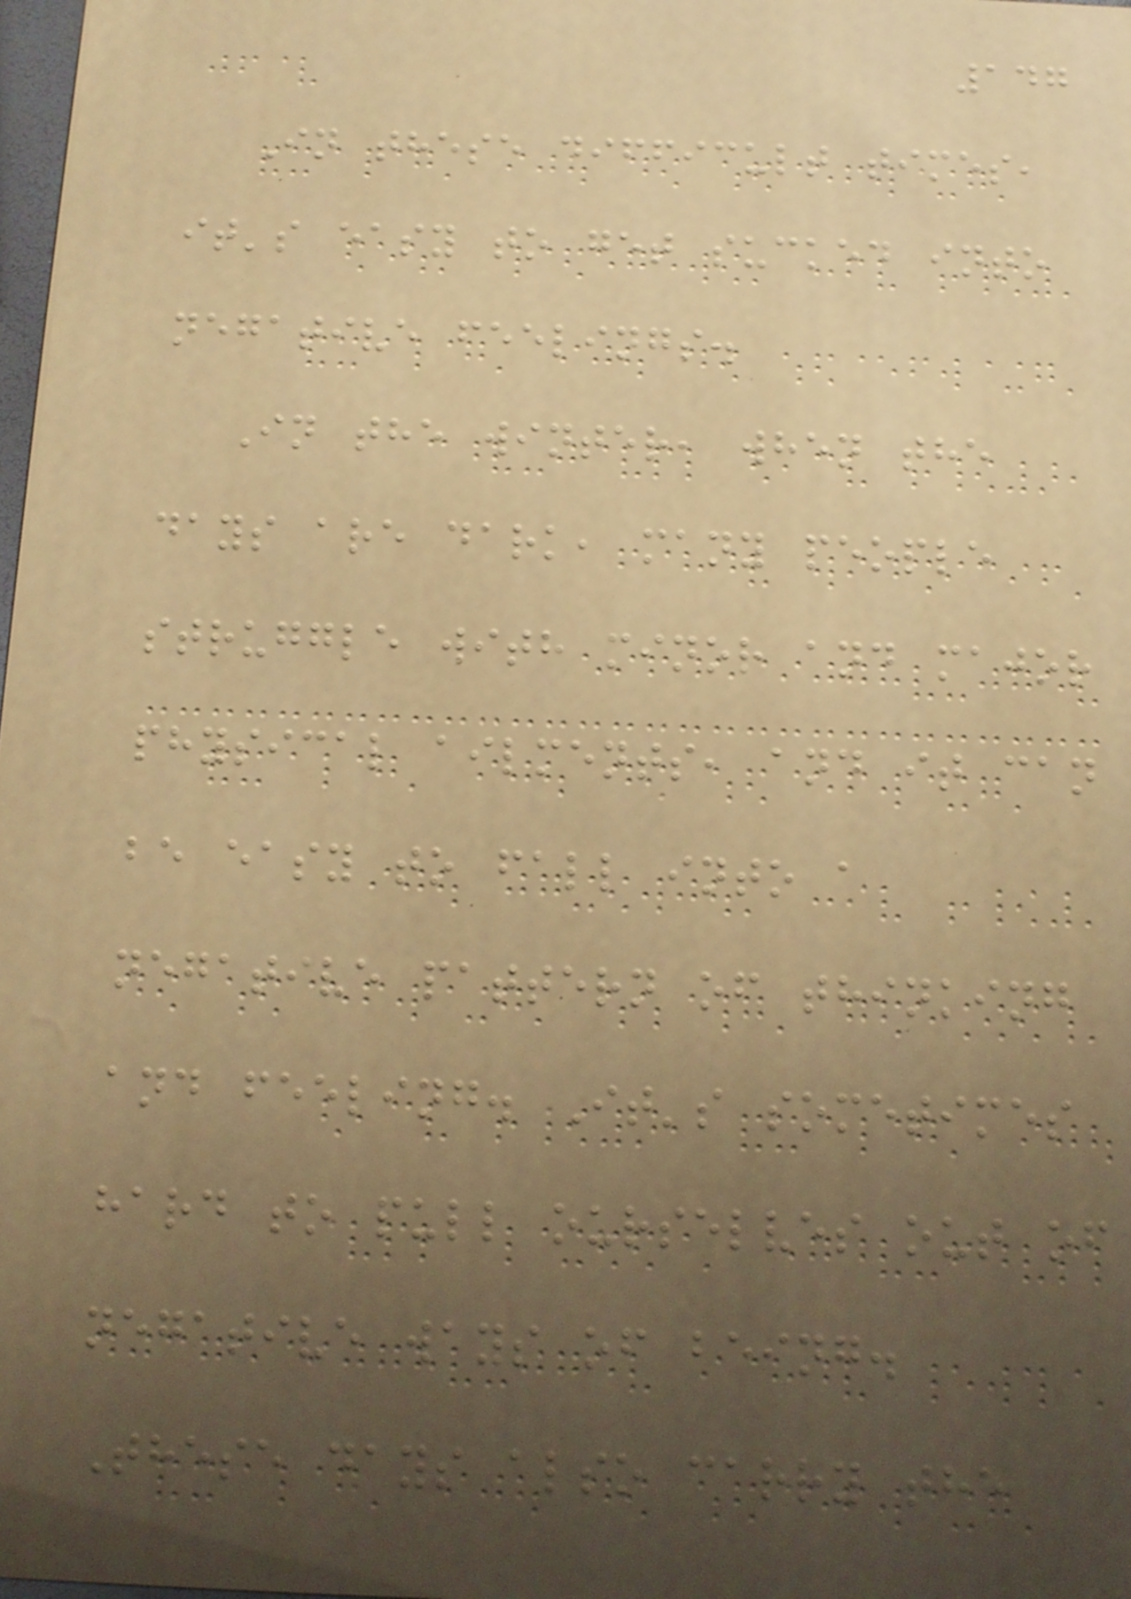147
In these difficult times,
it's easy to get sucked into
negative feelings.
In the winter, when the
days are dark, many people
struggle with minor and major
physical ailments, and it can
be easy to fall into a
negative pattern of thinking
and feeling. It's sometimes
hard to pull ourselves out of
negative ways of being.
These days also carry the
